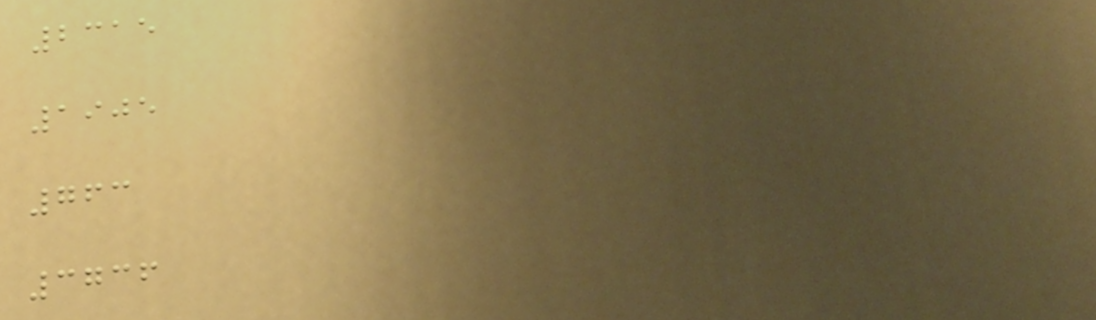2315
1905
763
3736
